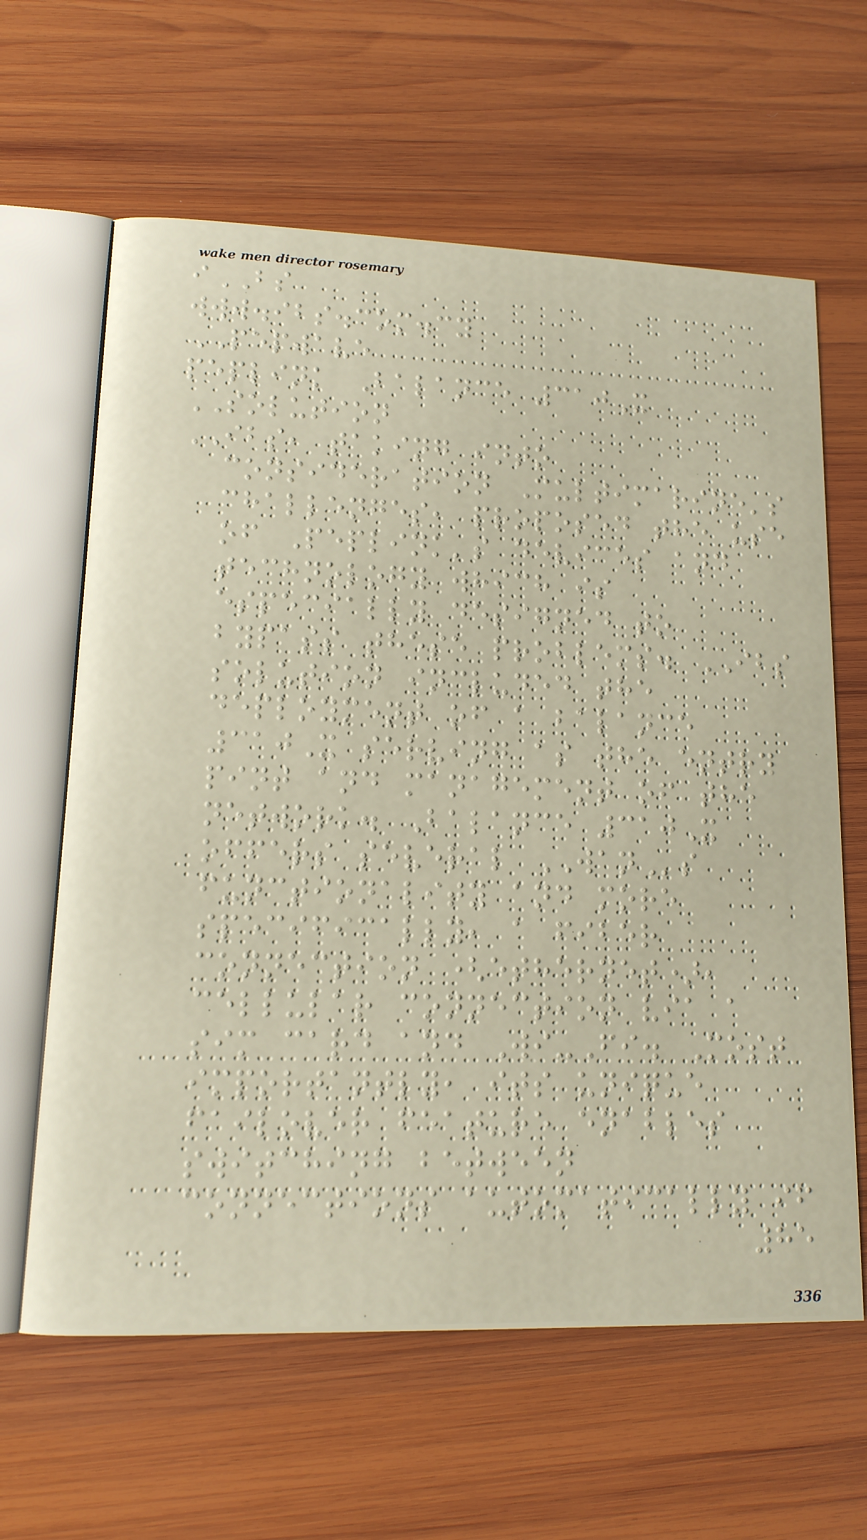iBS
www.ibs.com.cy
PEPWAVE
peplink Balance 310X
SOLUTION
IBS, taking into
consideration Multimarine's
challenges, proposed the use
of Peplink's devices and
technology which is
especially designed to
bypass these problems. IBS
solution included the
deployment of a balance
310X serving as the entry
pint and management of the
network. Balance 310X
offers several WANs
functionality and more
specifically, a fiber
connection (ethernet),
cellular connection via a
sim card and Wi-Fi. Most
importantly, its unique
failover feature enables
switching between
connections automatically if
85
